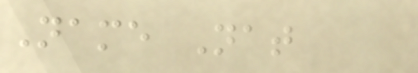Name Nat
